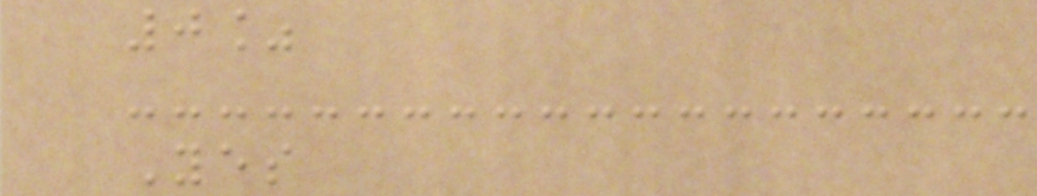0%
Yes
